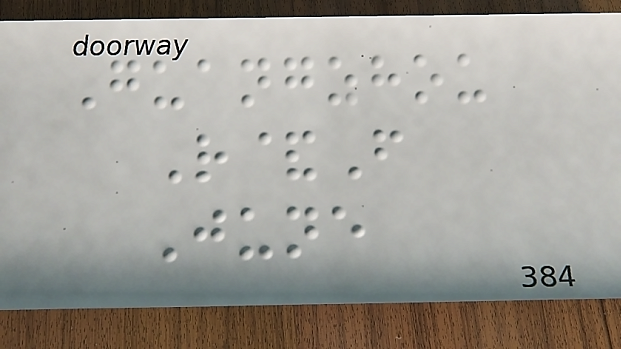Guangzhou
R&F
June
